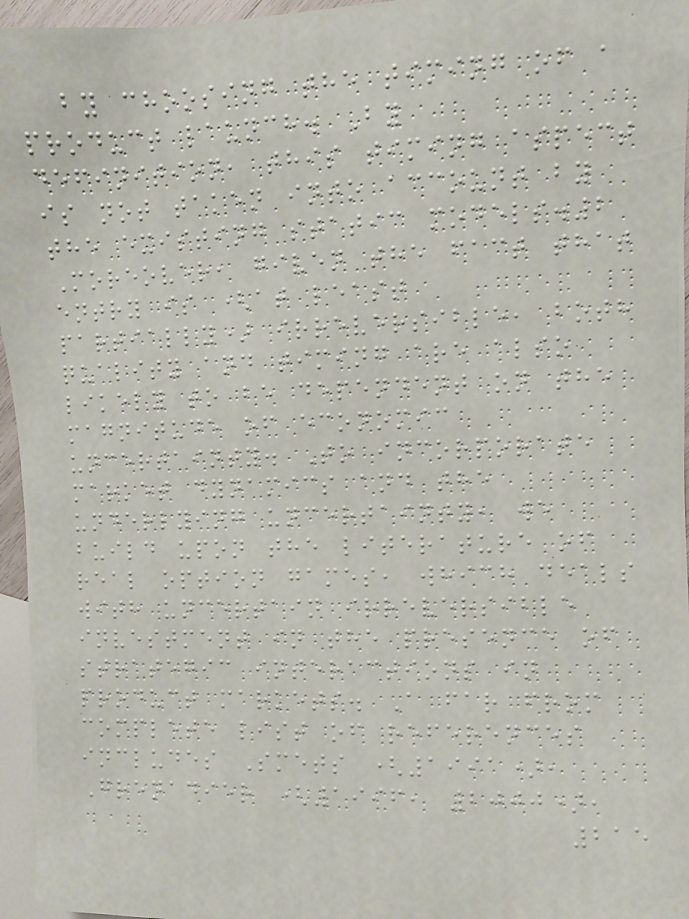by choosing the timing of a
product launch. By
definition, this timing aspect
is not taken into account by
the existing static models.2
Moreover, given the fact that
entry is (at least
partially) irreversible, both
quality and timing are also
likely to be dependent on the
magnitude of economic
uncertainty. To incorporate
market dynamics and the
underlying uncertainty, we
build upon the literature of
real option games, which deals
with uncertain irreversible
investment in the presence of
strategic interactions in
product markets. A far from
complete list of references
includes Smets (1991),
Grenadier (1996, 2000),
215
